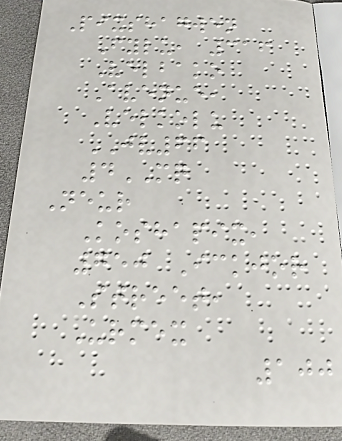Pixshagwen
Fylu, 316
Velbako
Avenue,
Velkolu
JV66
4MQ
Neur
Koshapix,
750 Ickjor
Street,
Urmex
100
